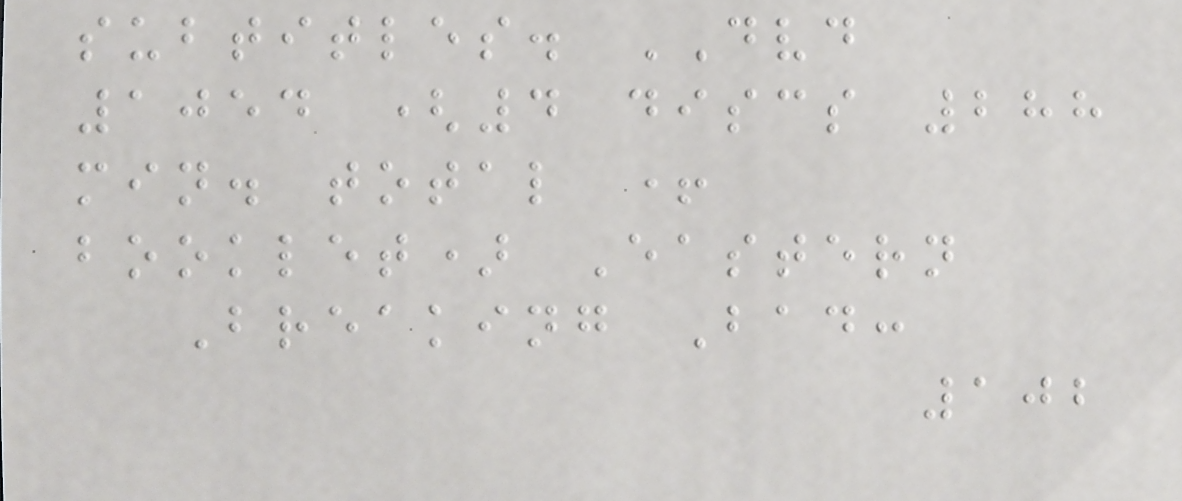subtitles. DVD
1054 (4 discs 288
min. total +
booklet) Eastern
Breaking Bad:
102
